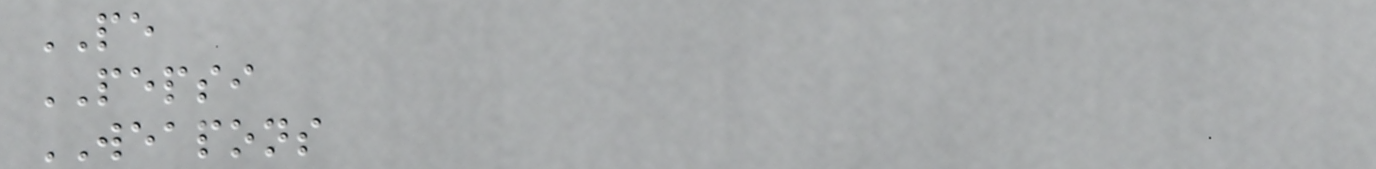PE
PEPSI
WEAPONS
